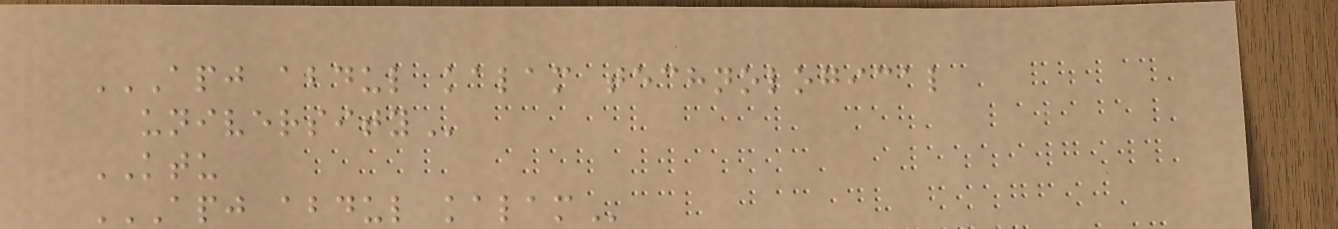APJ ABDUL KALAM TECHNOLOGICAL
UNIVERSITY
KTU
APJ ABDUL KALAM
